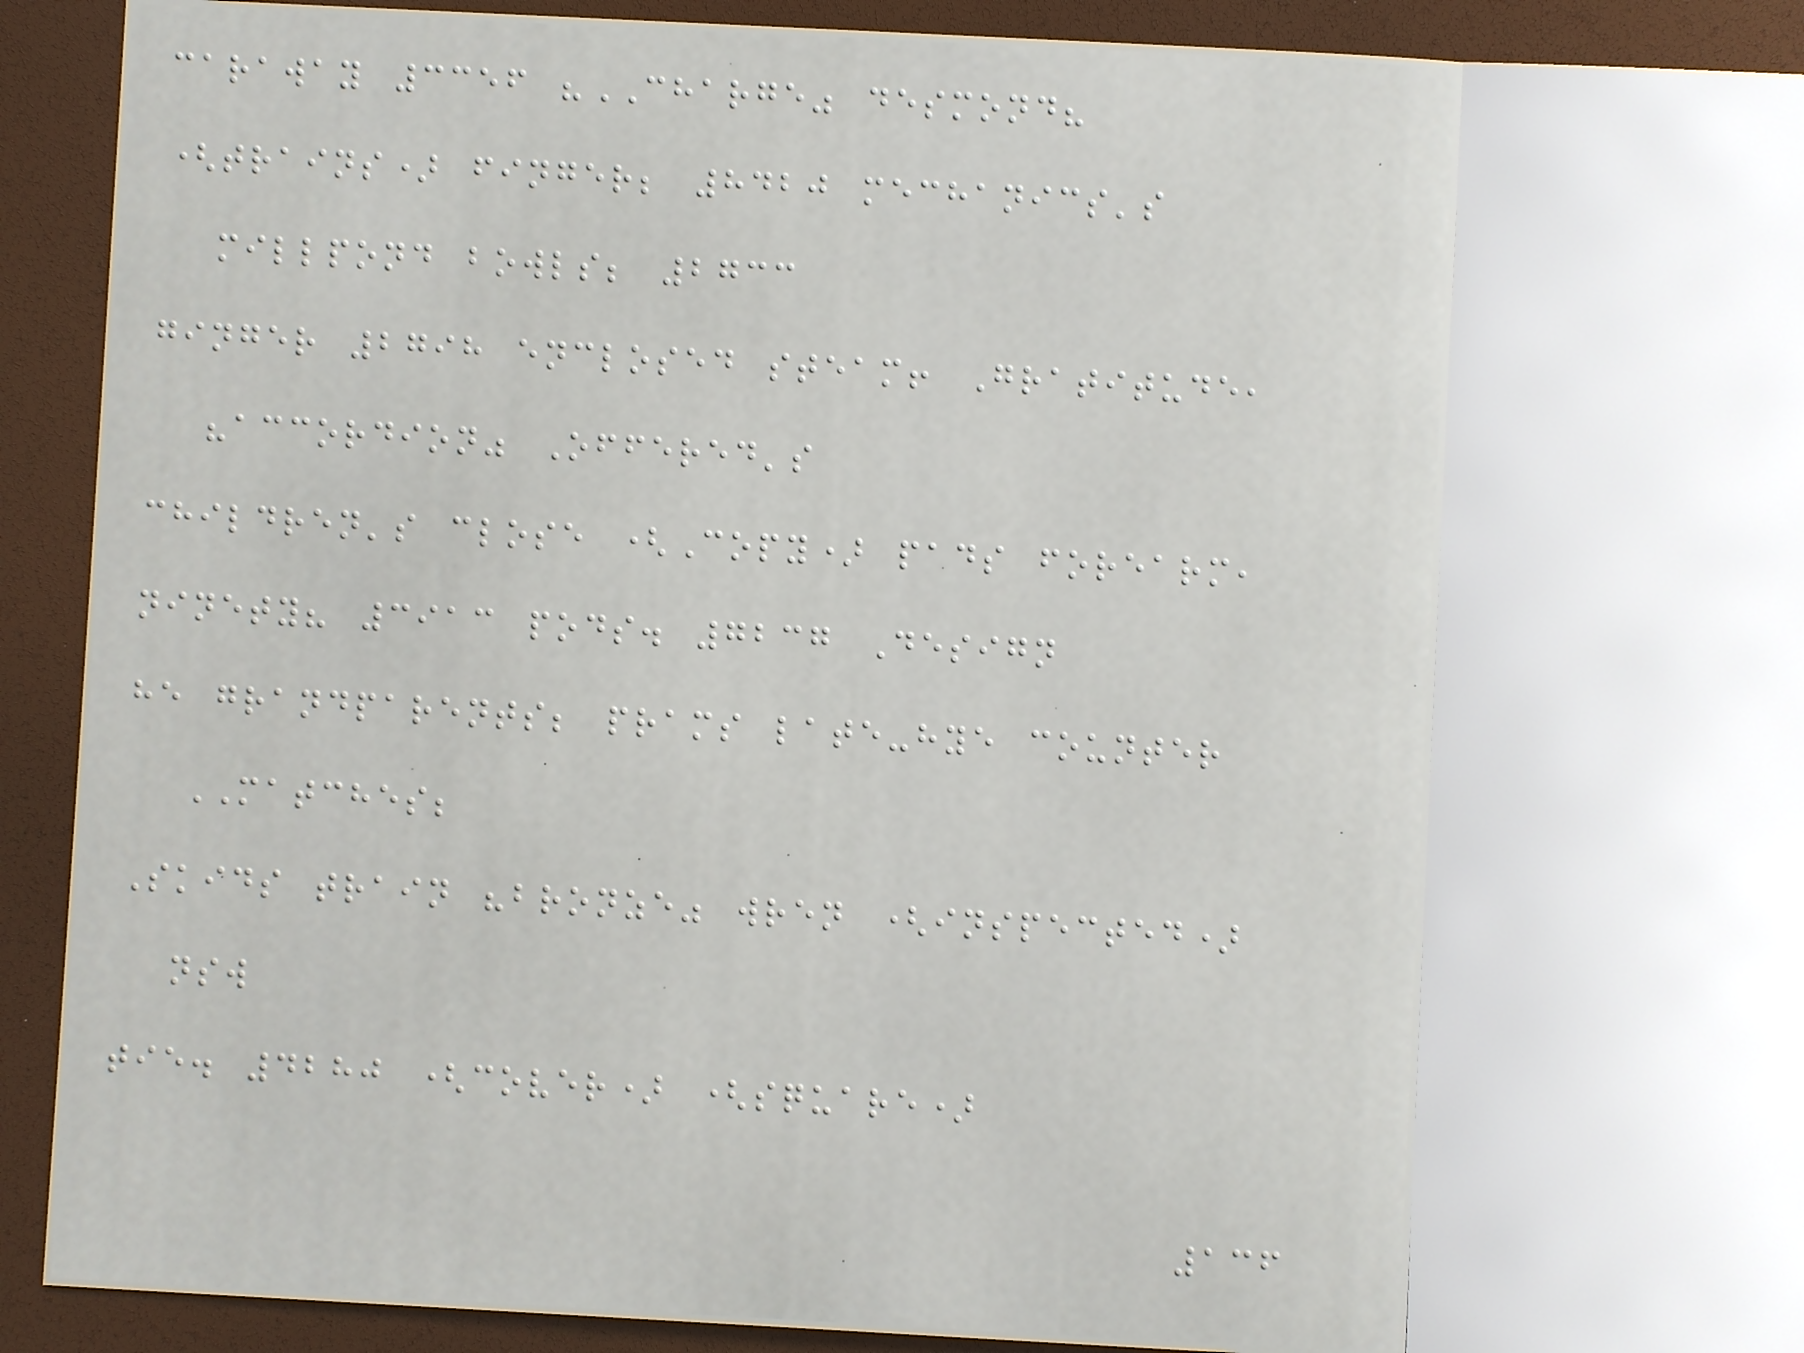caraway 3356 "CHARGE" desmond?
(trains) finger; 8420 mechanics's
millpond bowls; 2733
ginger 2798 enclosed steam! Gratitude,
"accordion" Offered's
children's close (Copy) pads forearm,
ninety? 3913 pods. 7237 Design
he grandparents; prams late-hye counter
MATCHES;
Skids train "bronze" wren (inspected)
nsw
tie. 4280 (cover) (square)
136
